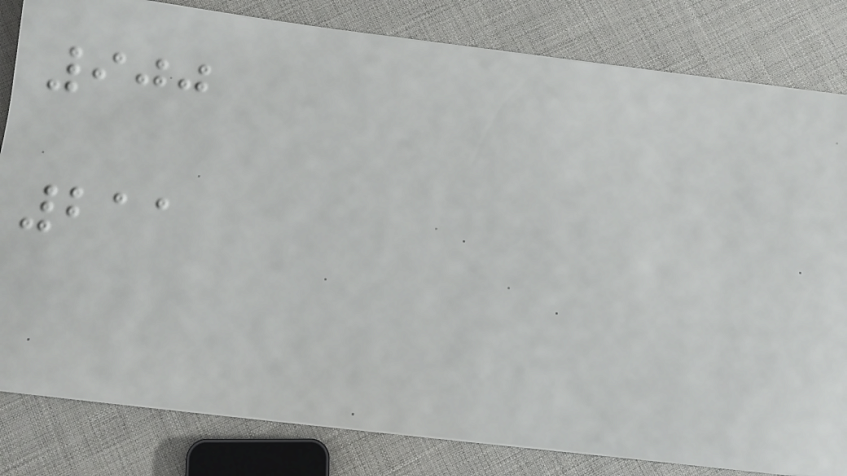900
211
